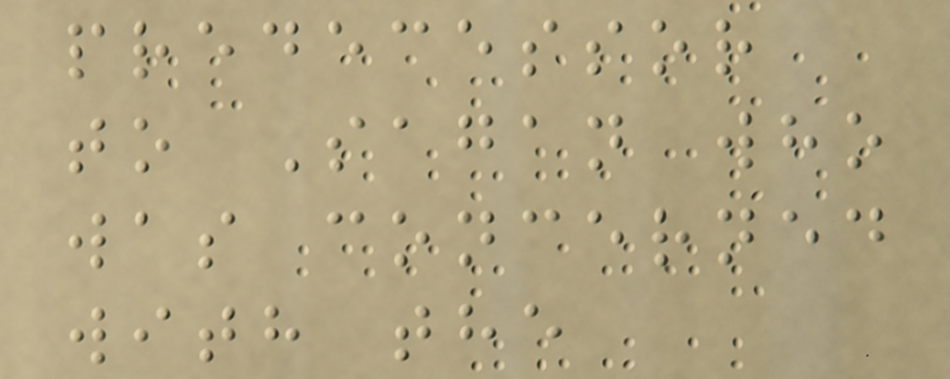predecessor
to Sagan who
was concerned
with the
